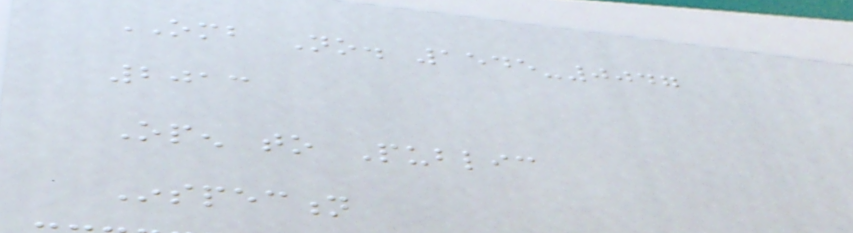OMB No. 1545-0047
2013
Open to Public
Inspection
